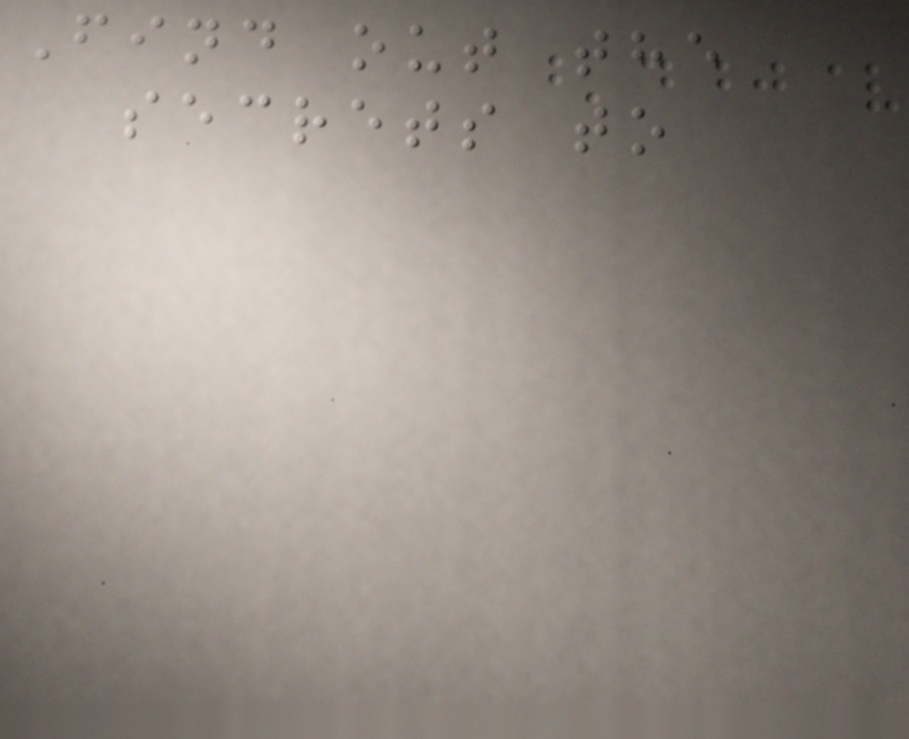Find out the
secrets to
